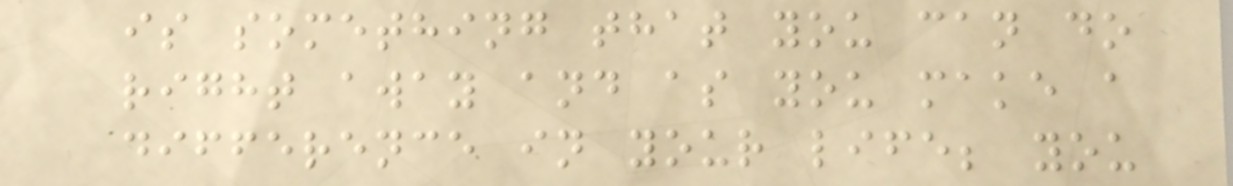is something that you can do
right away and as you make a
difference in your life; you
